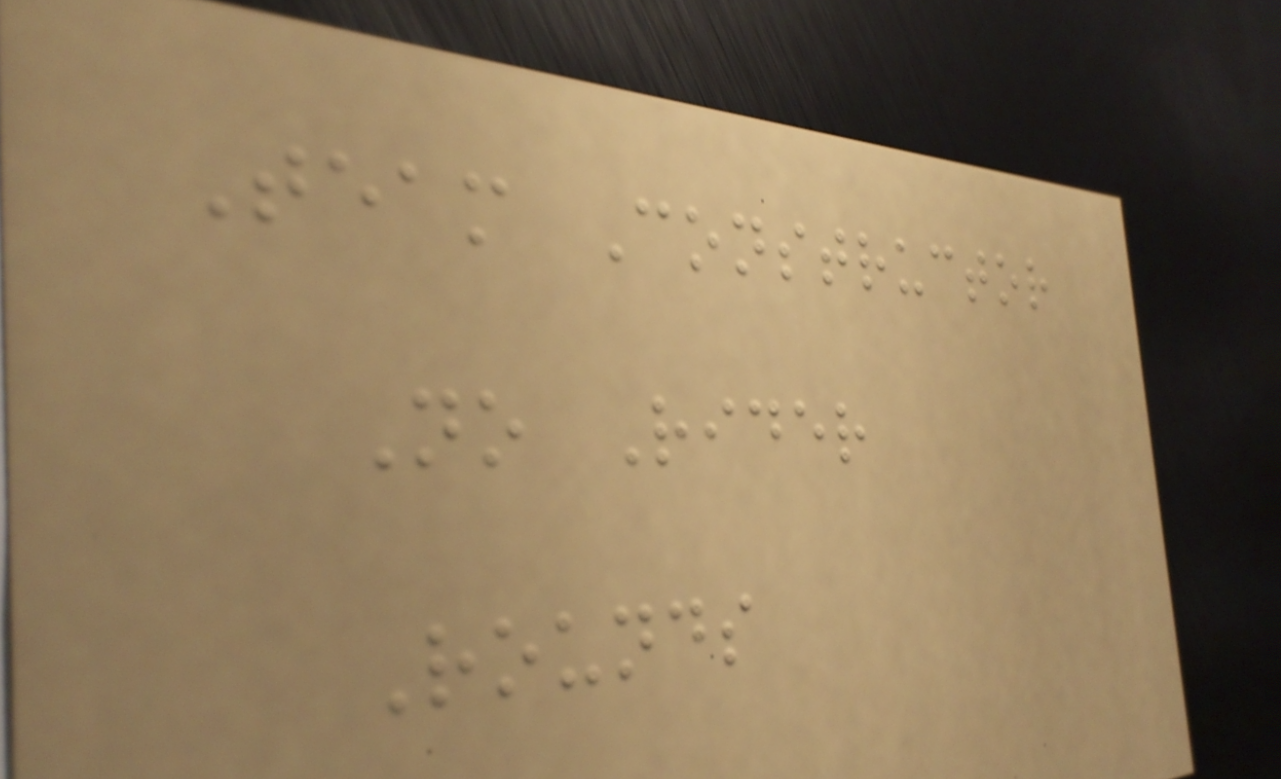Team Constructor
No Rider
Rounds
